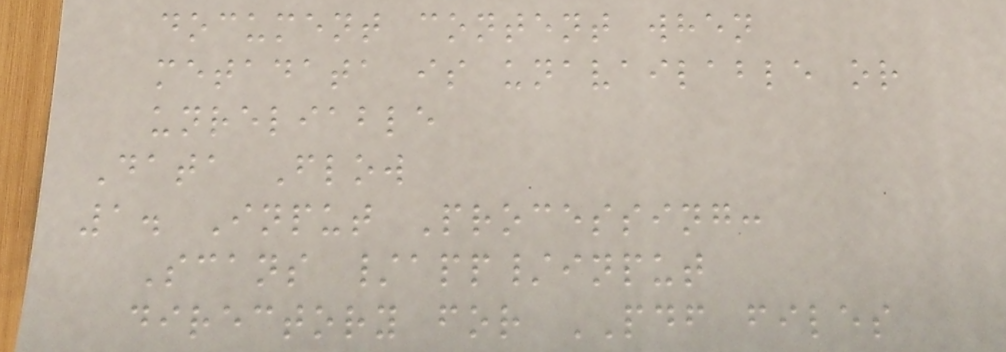document content when
metadata is unavailable or
unreliable
Data Flow
1. Input Processing:
Scans /app/input
directory for PDF files
